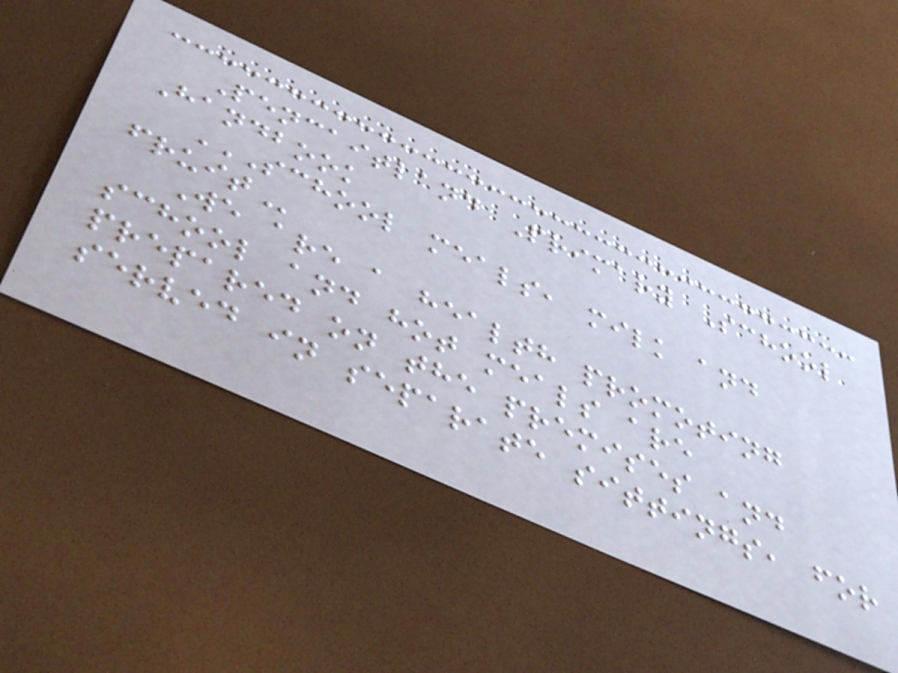Pencaitland Primary School
Handbook
SCHOOL MEALS, MILK AND
FRUIT
We are a health promoting
school and hot meals are
prepared on the premises and
served in separate sittings, for
